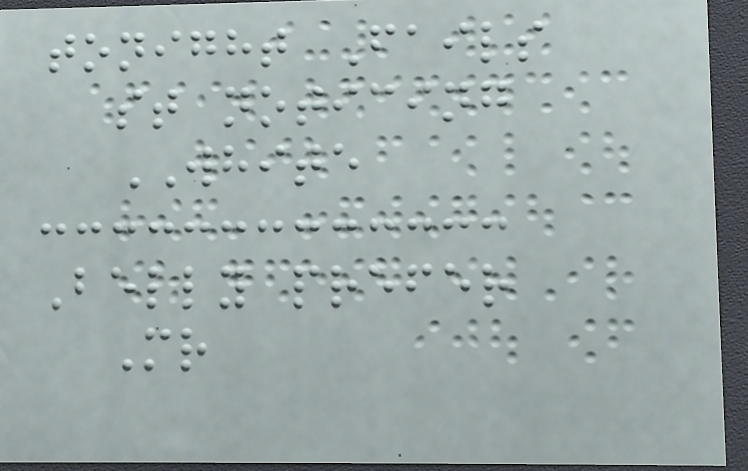tonight Fails
st noticing
WHITE
Belly prefer
Mr
